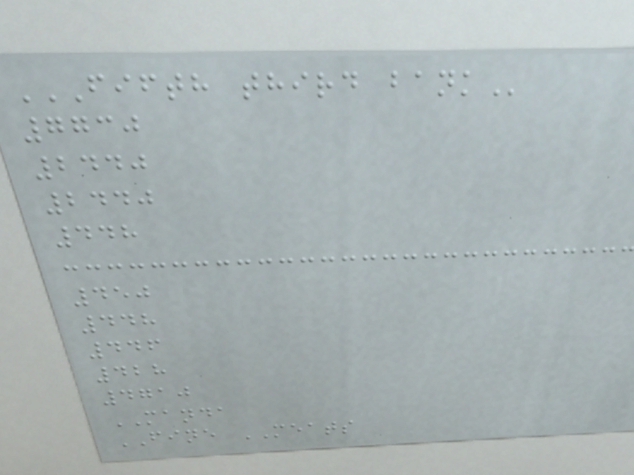FIFTH THIRD BANK
7730
2440
2440
448
450
448
446
428
4710
MANDA
FINE MEATS
